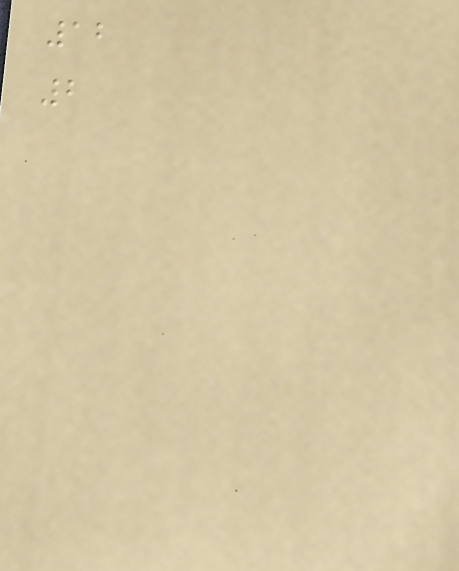12
2
